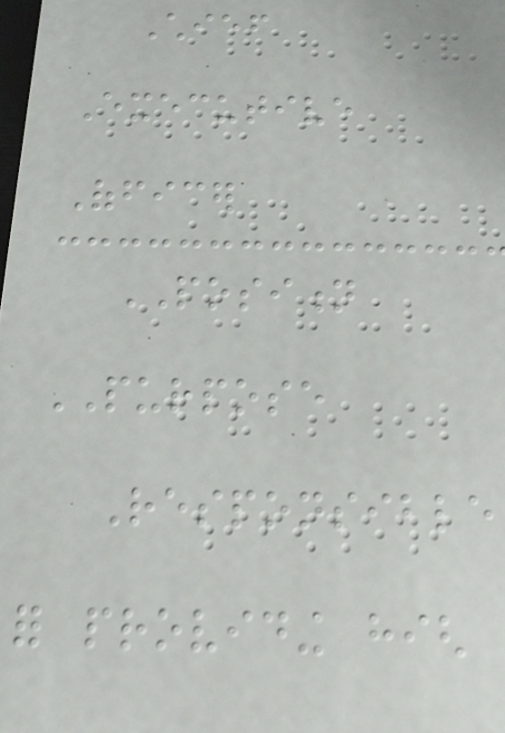Chief
Executive
Officer
POSITION
PURPOSE
Responsible
for providing high
